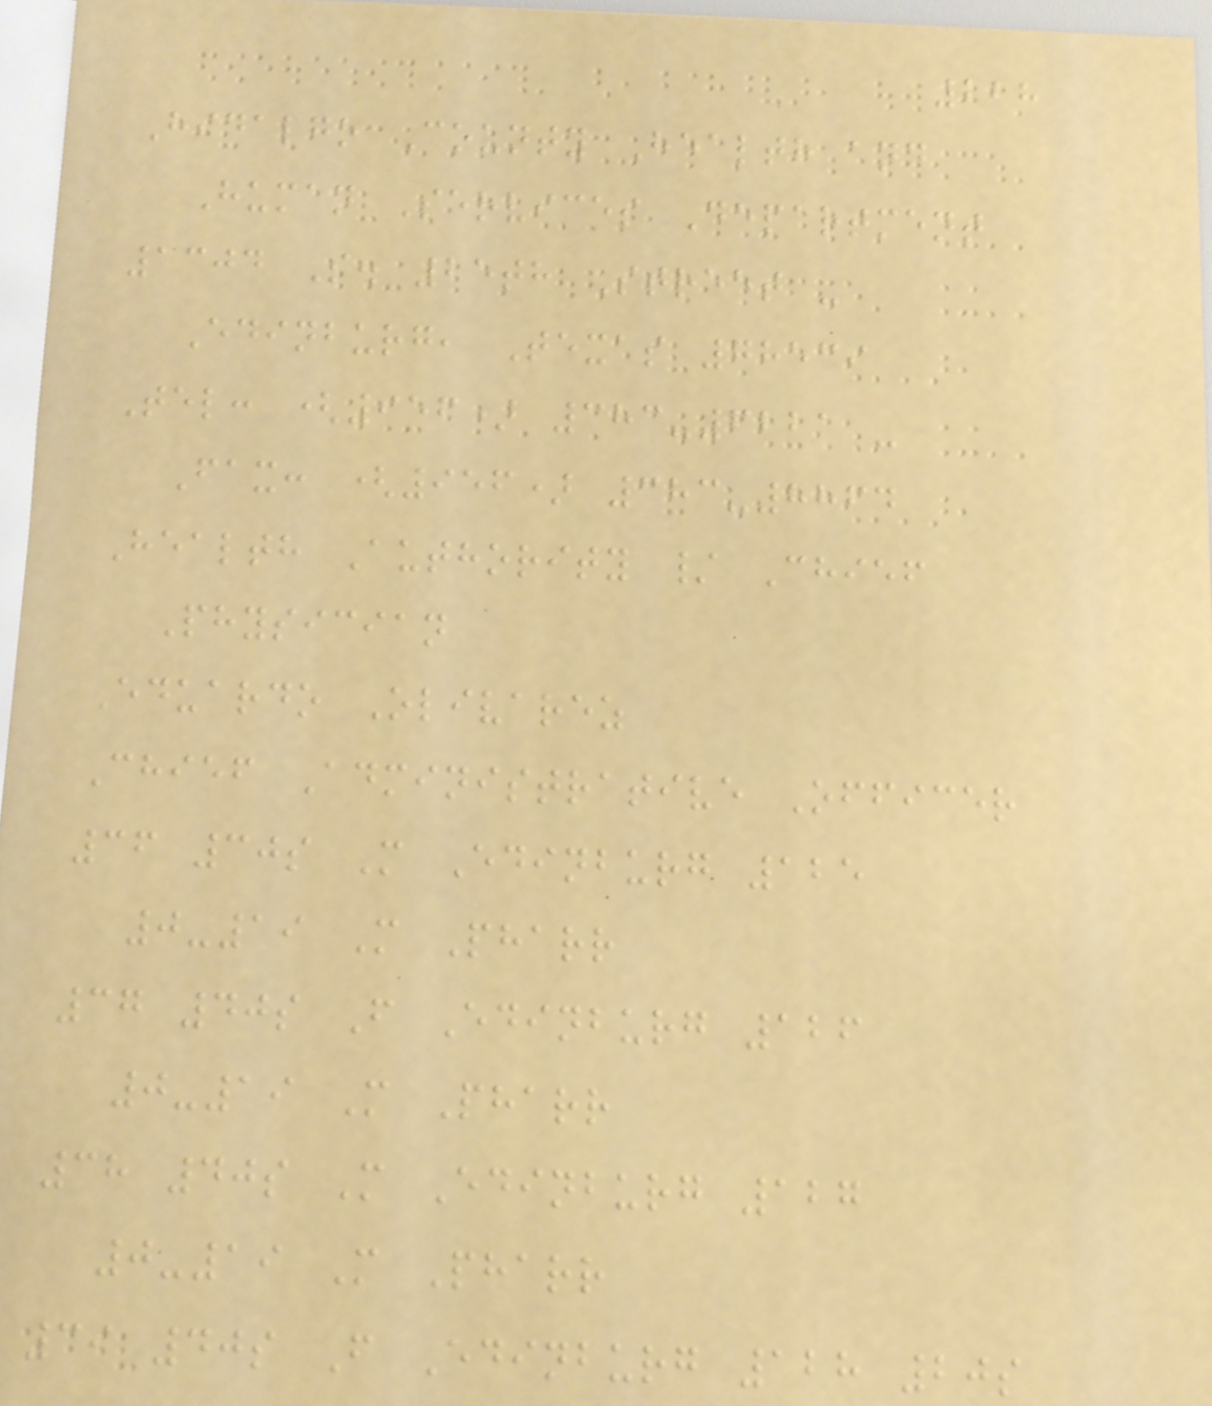228
Hidalgo County Health and
Human Services Department
1304 S. 25th Street -
Edinburg, Texas 78539
Tel: (956) 383-6221 -
Fax: (956) 383-8864
Health Authority / Chief
Physician
Eduardo Olivarez
Chief Administrative Officer
36 30s M Edinburg 125
0-19 M Pharr
37 40s F Edinburg 126
0-19 M Pharr
38 40s M Edinburg 127
0-19 M Pharr
39 40s F Edinburg 128 20s
